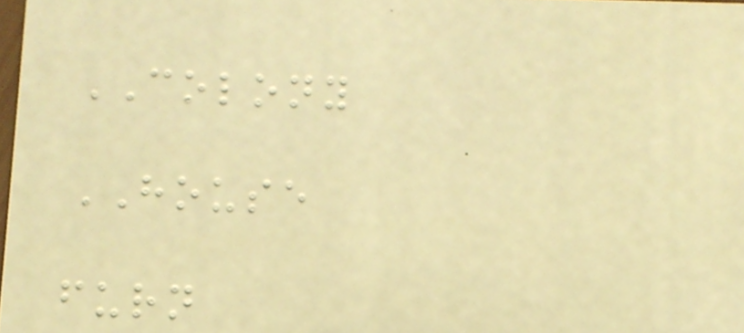COLONY
HOUSE
furn
